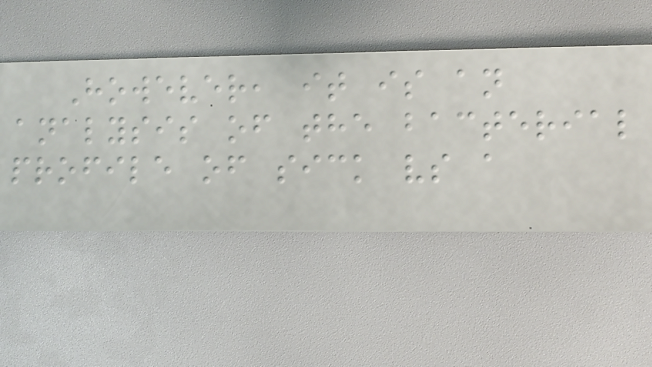However, it is an
analysis of the bacterial
profile of sick vs a
